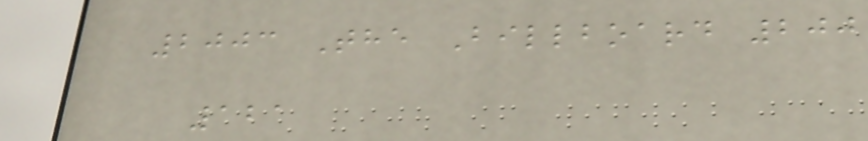2003 The Billboard 200
121
